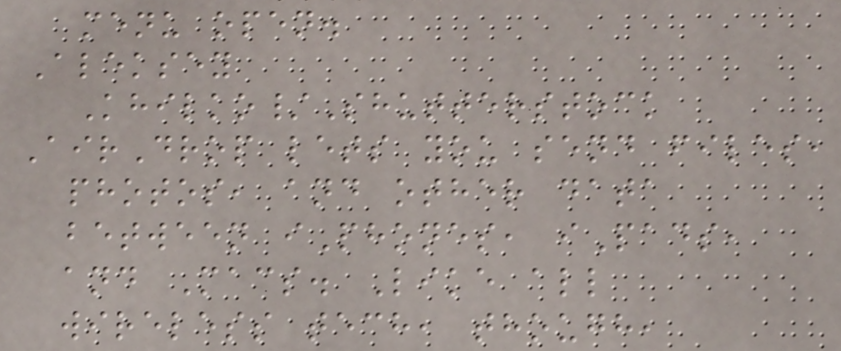menu open.
Aleksey
Khilko/Shutterstock
AirDrop lets you send files,
photos, and other data
between iPhones, iPads,
and Macs. Like all
wireless tech, though,
